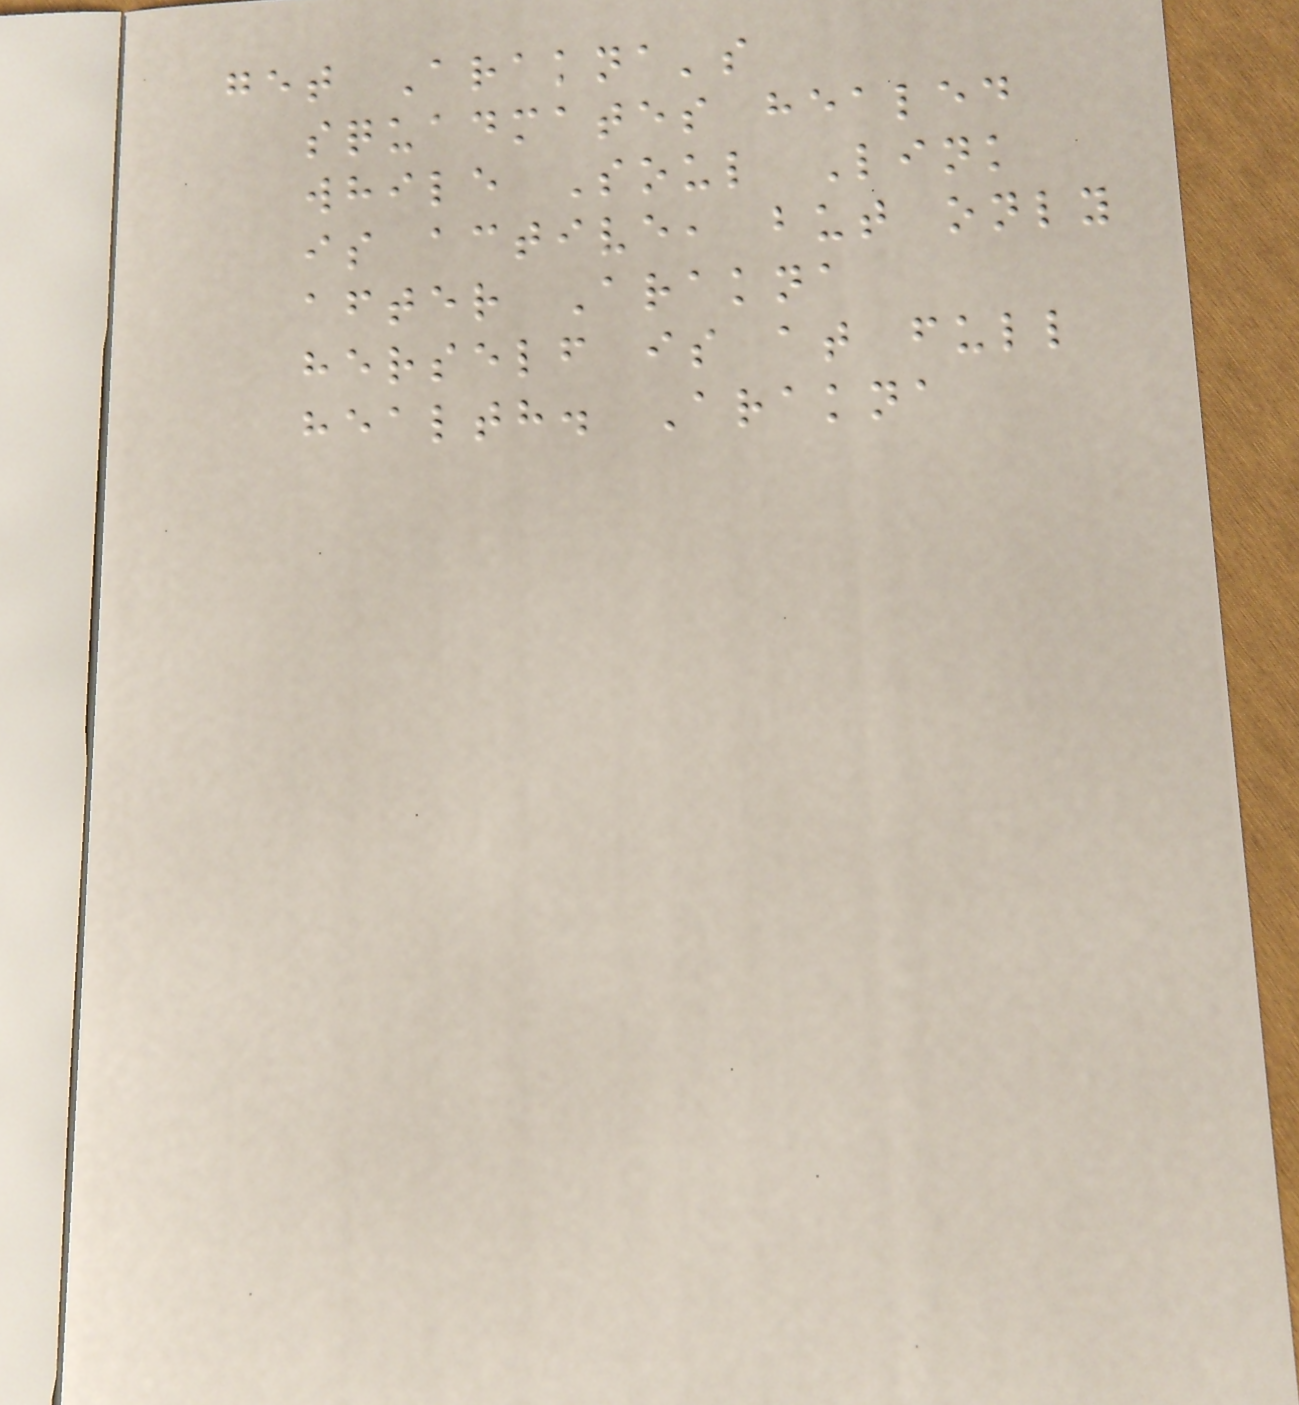get Arakna's
squadmates healed
while Soul Link
is active, but only
after Arakna
herself is at full
health. Arakna
